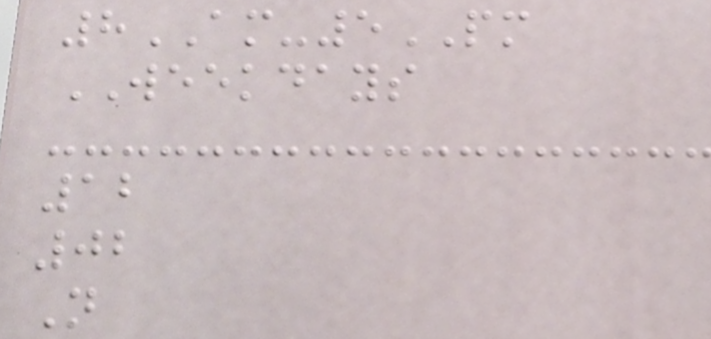8AM-5PM
WEEKDAYS
12
02
N
